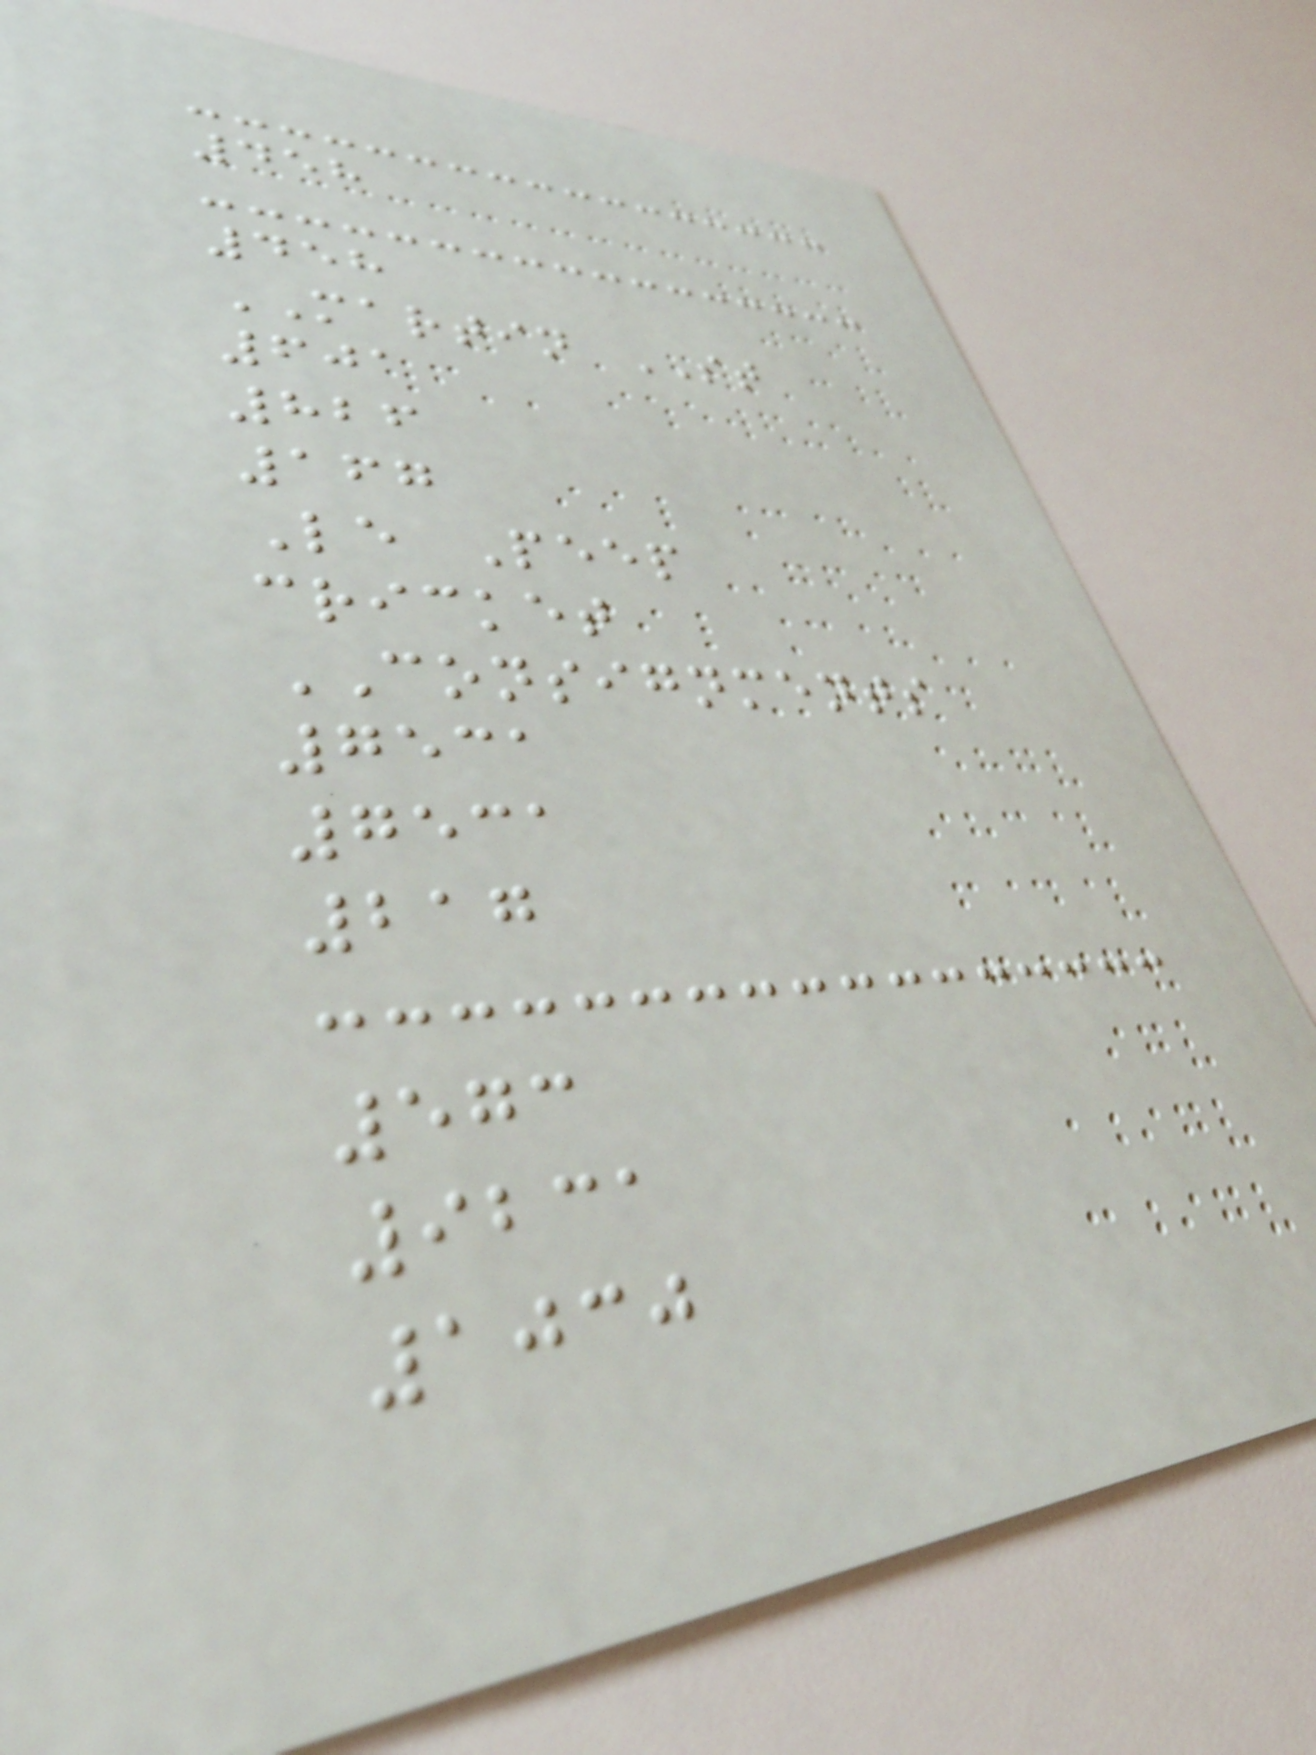458
458
MARTIN ST
601
826
167
Le Peep
cricket
CONSIGNMENTS
7531
7531
217
573
9231
1030
